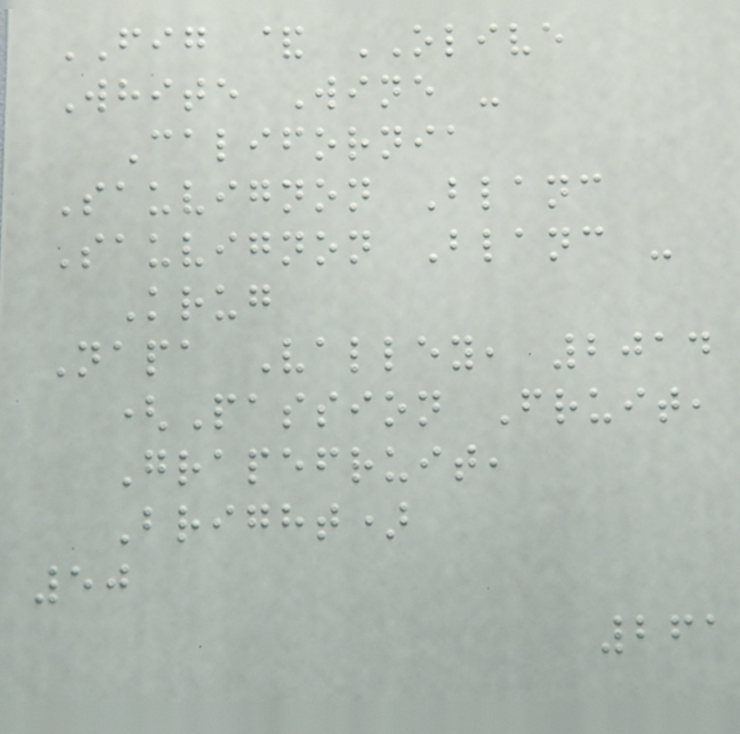FIG & OLIVE
White Wine -
California
Sauvignon Blanc
Sauvignon Blanc -
Krug
Napa Valley, 2014
(Passion Fruit,
Grapefruit,
Bright)
50
261
